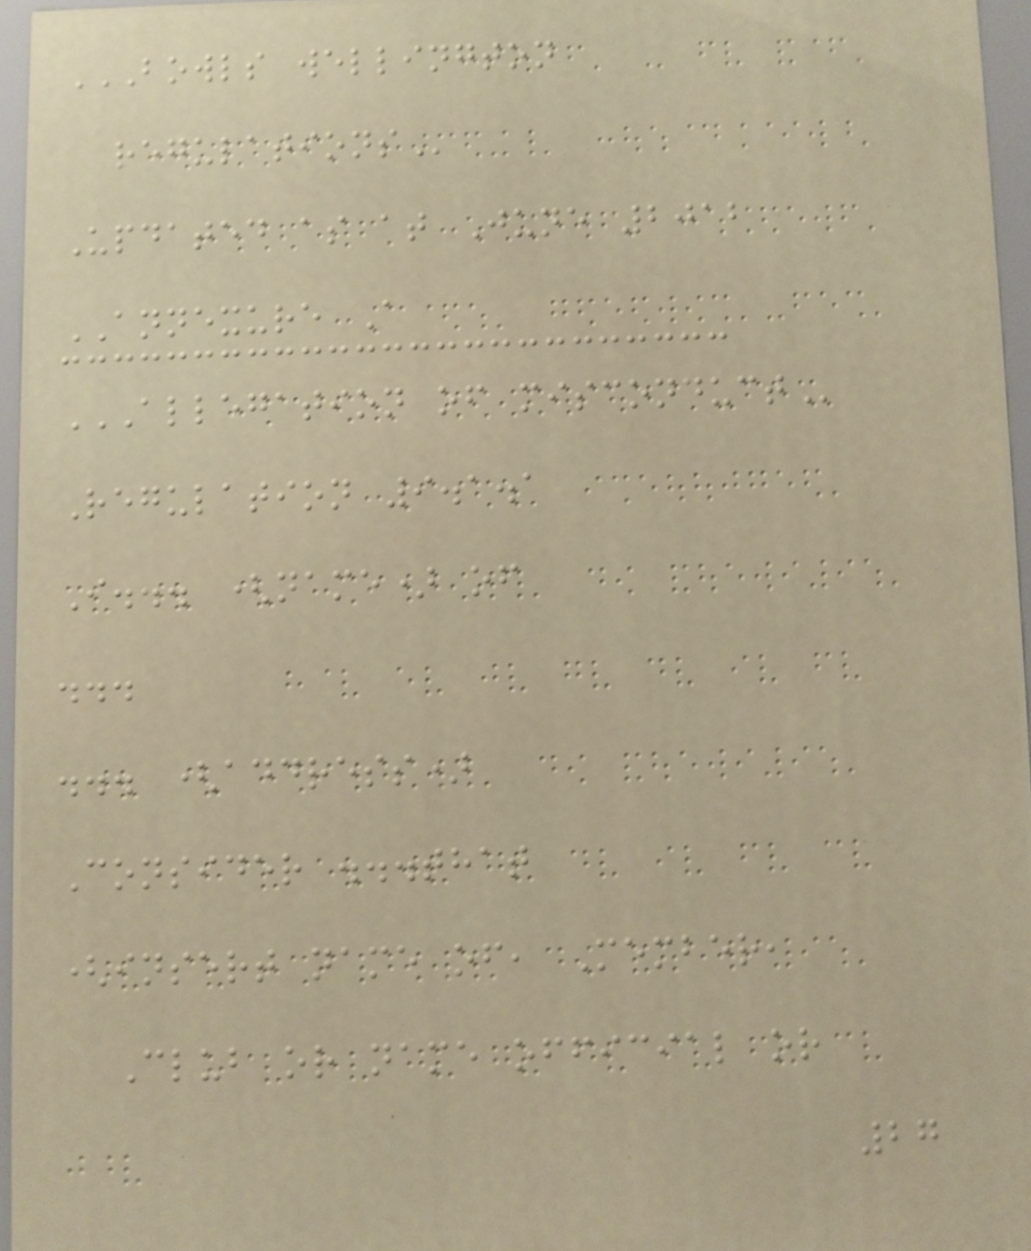BOWLS WELLINGTON
REGULATIONS
Updated as at June 2012
ANNEXURE A
ALLEGATION OF MISCONDUCT
Regulation 9.1.1
I... (name) of
...
... (address)
Consider ...that
(insert name of, Member,
Club or name official or
27
